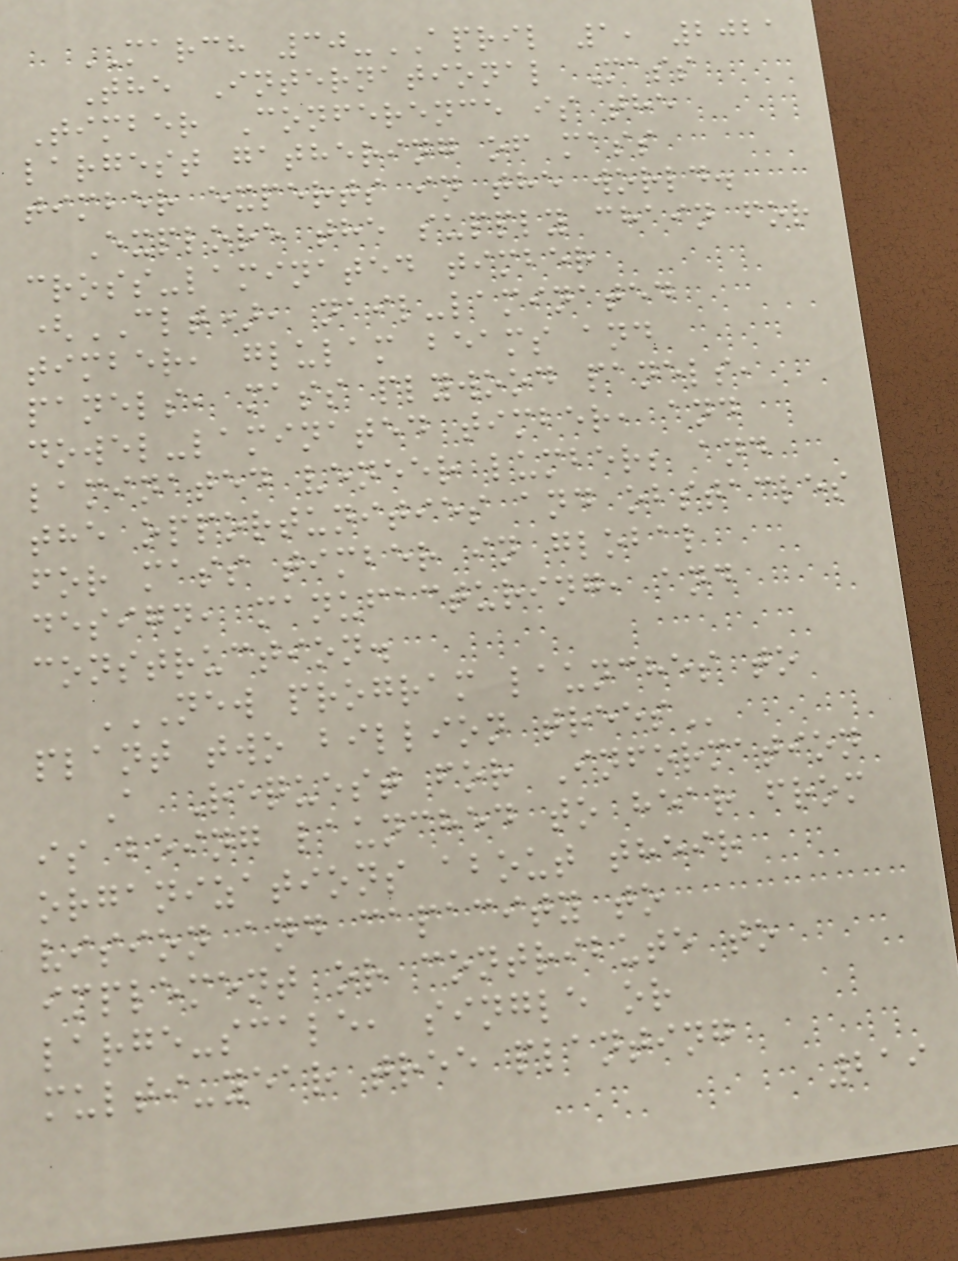MARCH 30-APRIL 1, 2021
The International Mass
Timber Conference is the
largest gathering of mass
timber experts in the world.
Explore the supply chain for
cross-laminated timber
(CLT), nail-laminated
timber, glulam beams and
panels, mass plywood panels,
dowel-laminated timber, and
laminated veneer lumber; and
the opportunities and obstacles
for mass timber in global
design, manufacturing, and
construction.
NEW PROGRAM LAUNCHES TO
PLANT TWO BILLION TREES
A Request for Information
is being launched to hear from
organizations about their
vision and capacity to
implement or contribute to
large-scale, single or
multi-year tree planting
219
